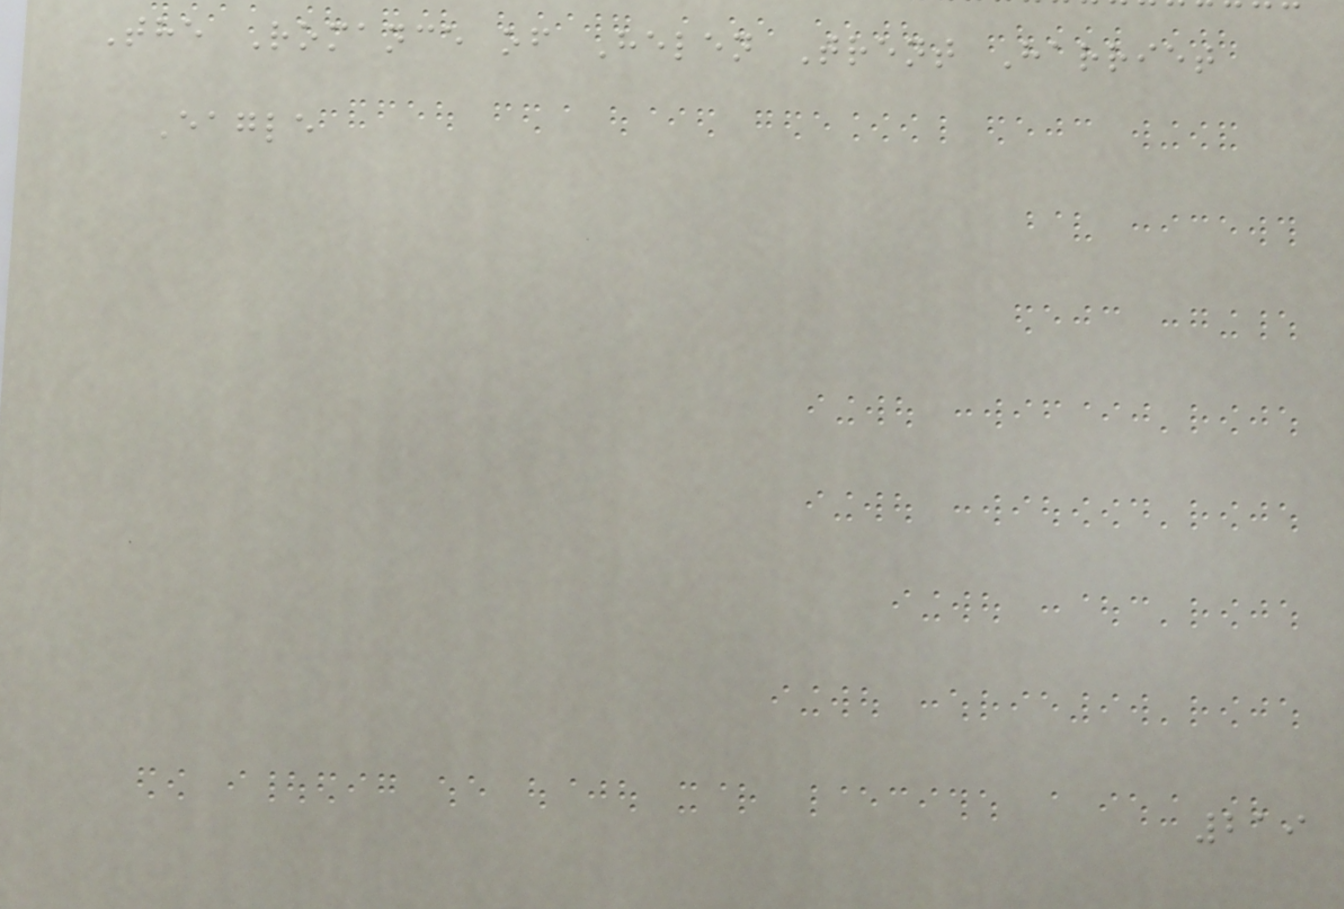The Romance of Helen Trent Harriet
Eagle
219
